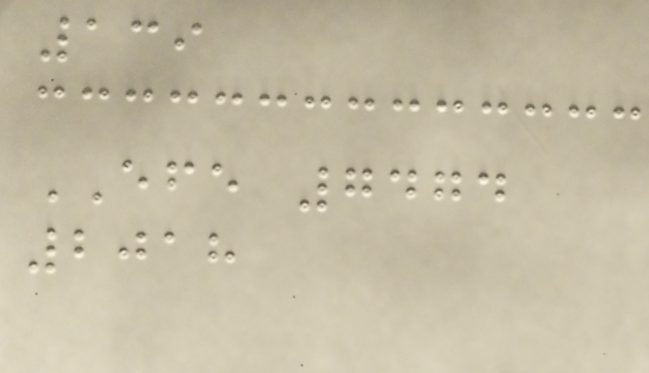139
EFE 7474
2018
